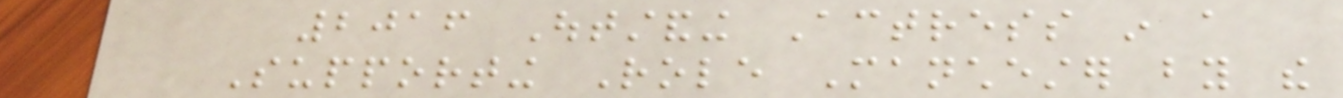2016 Outstanding Actress in a
Supporting Role Manchester by the
